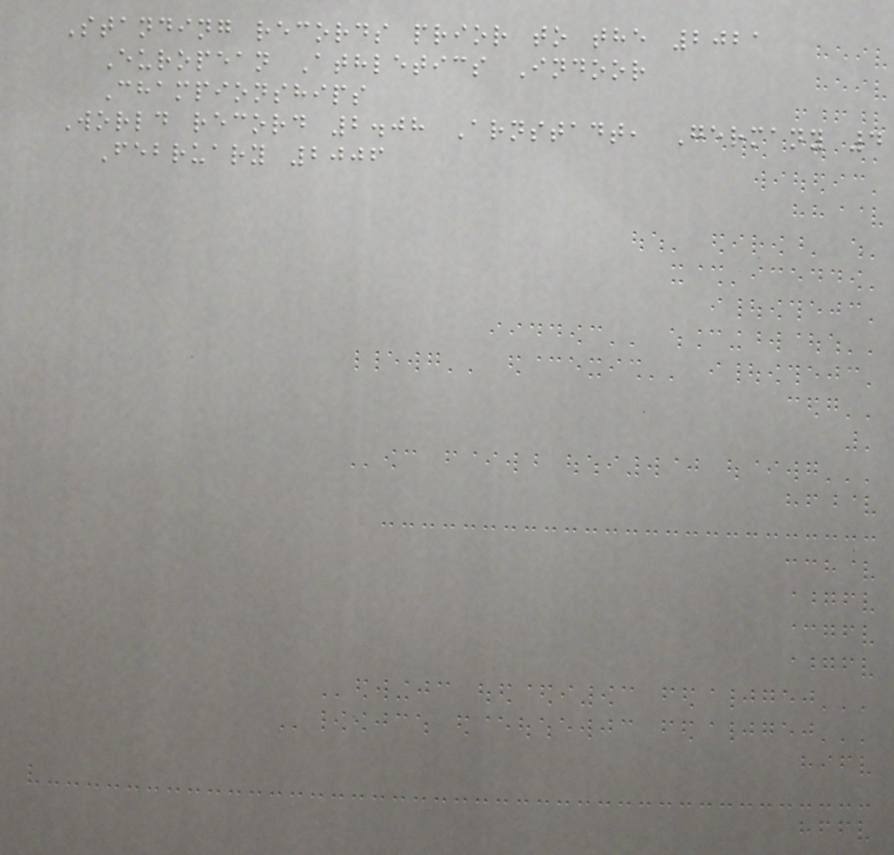Standing records prior to the 2021
European Athletics Indoor
Championships
World record 2.08 Arnstadt, Germany 4
February 2006
